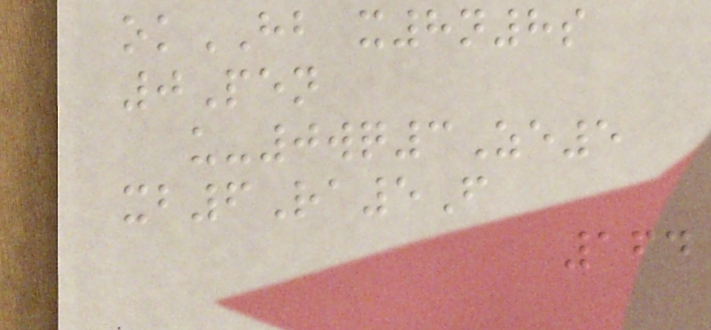okHB x8n8s
0Pen
u-0wq3Ze5
xb6Ra5F
164
